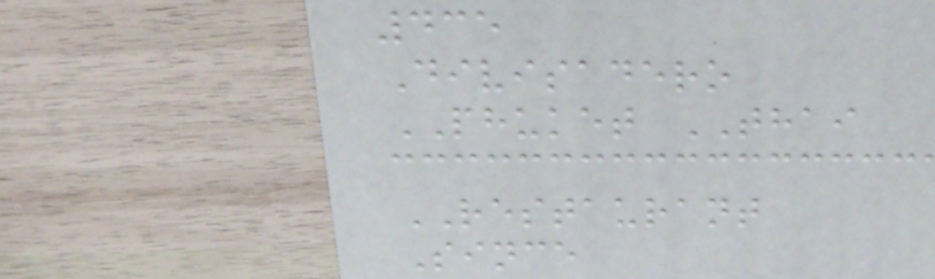435
Divisadero
PHUKET THAI
RESTAURANT
Since
